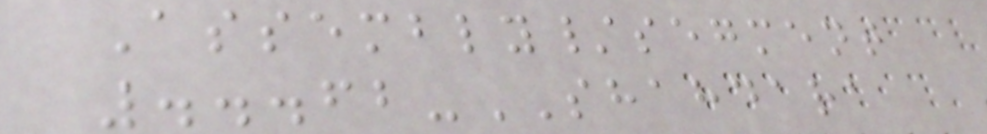Assembly/segment
...62-SHAHDARA
